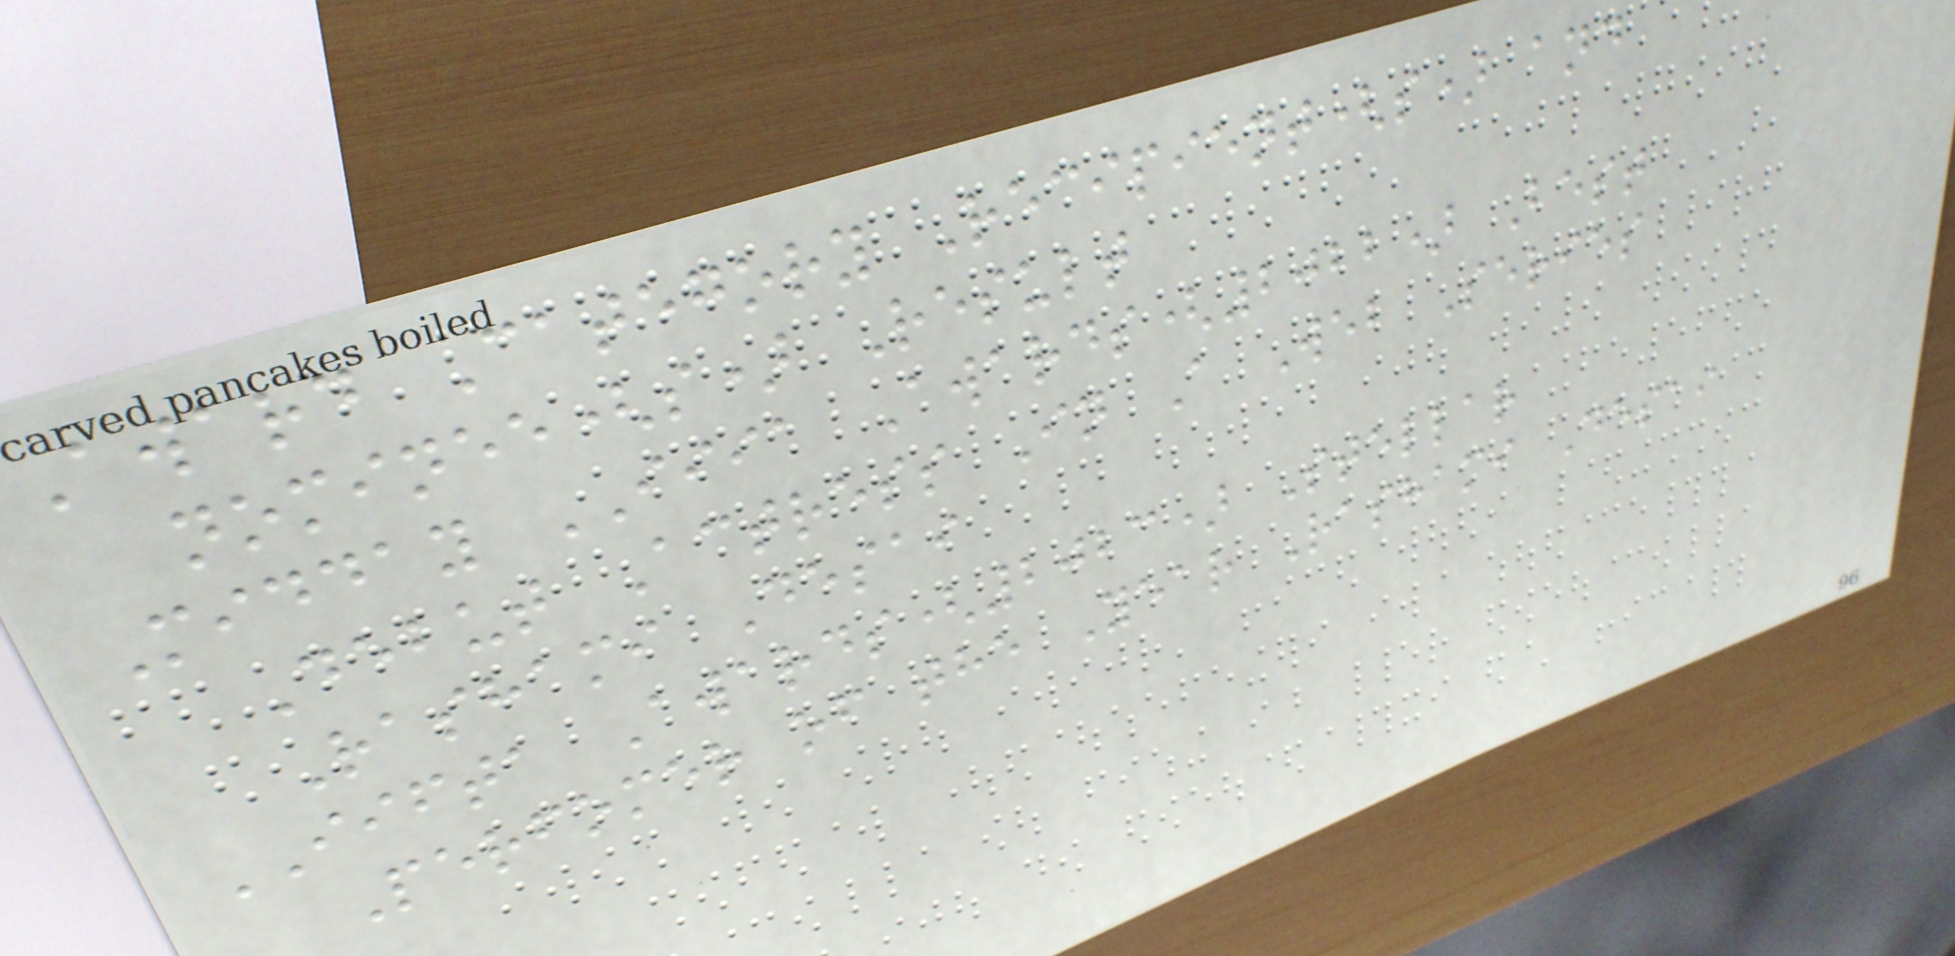Award Category Recipient(s) and
nominee(s) Result
Midday IIIA Awards(2022) Best
Debut Actress In A Web Series
Rashami Desai
IIFTA Awards(2023) Stellar
Perfomer of the Year Rashami Desai
